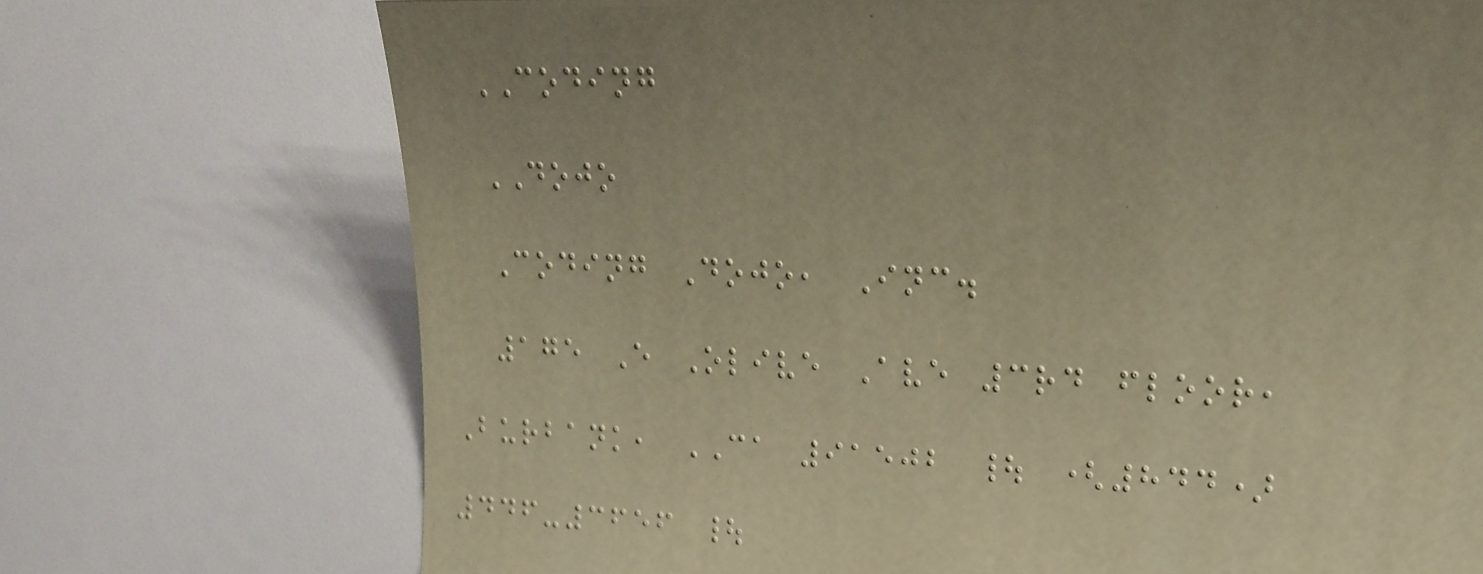CODING
DOJO
Coding Dojo, Inc.
175 E Olive Ave 3rd floor,
Burbank, CA 91502 | (844)
446-3656 |
